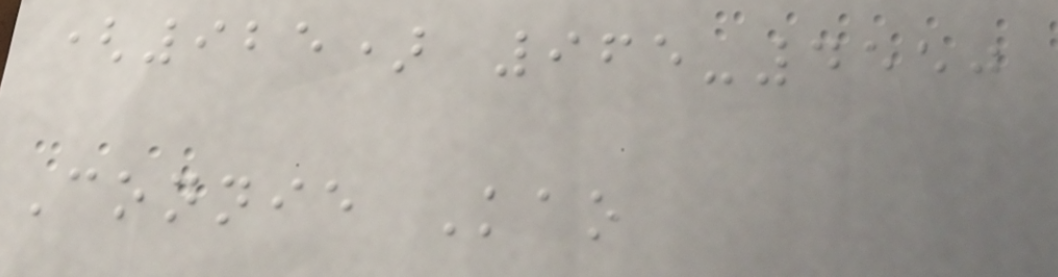(925) 965-4550
Connie Kao
